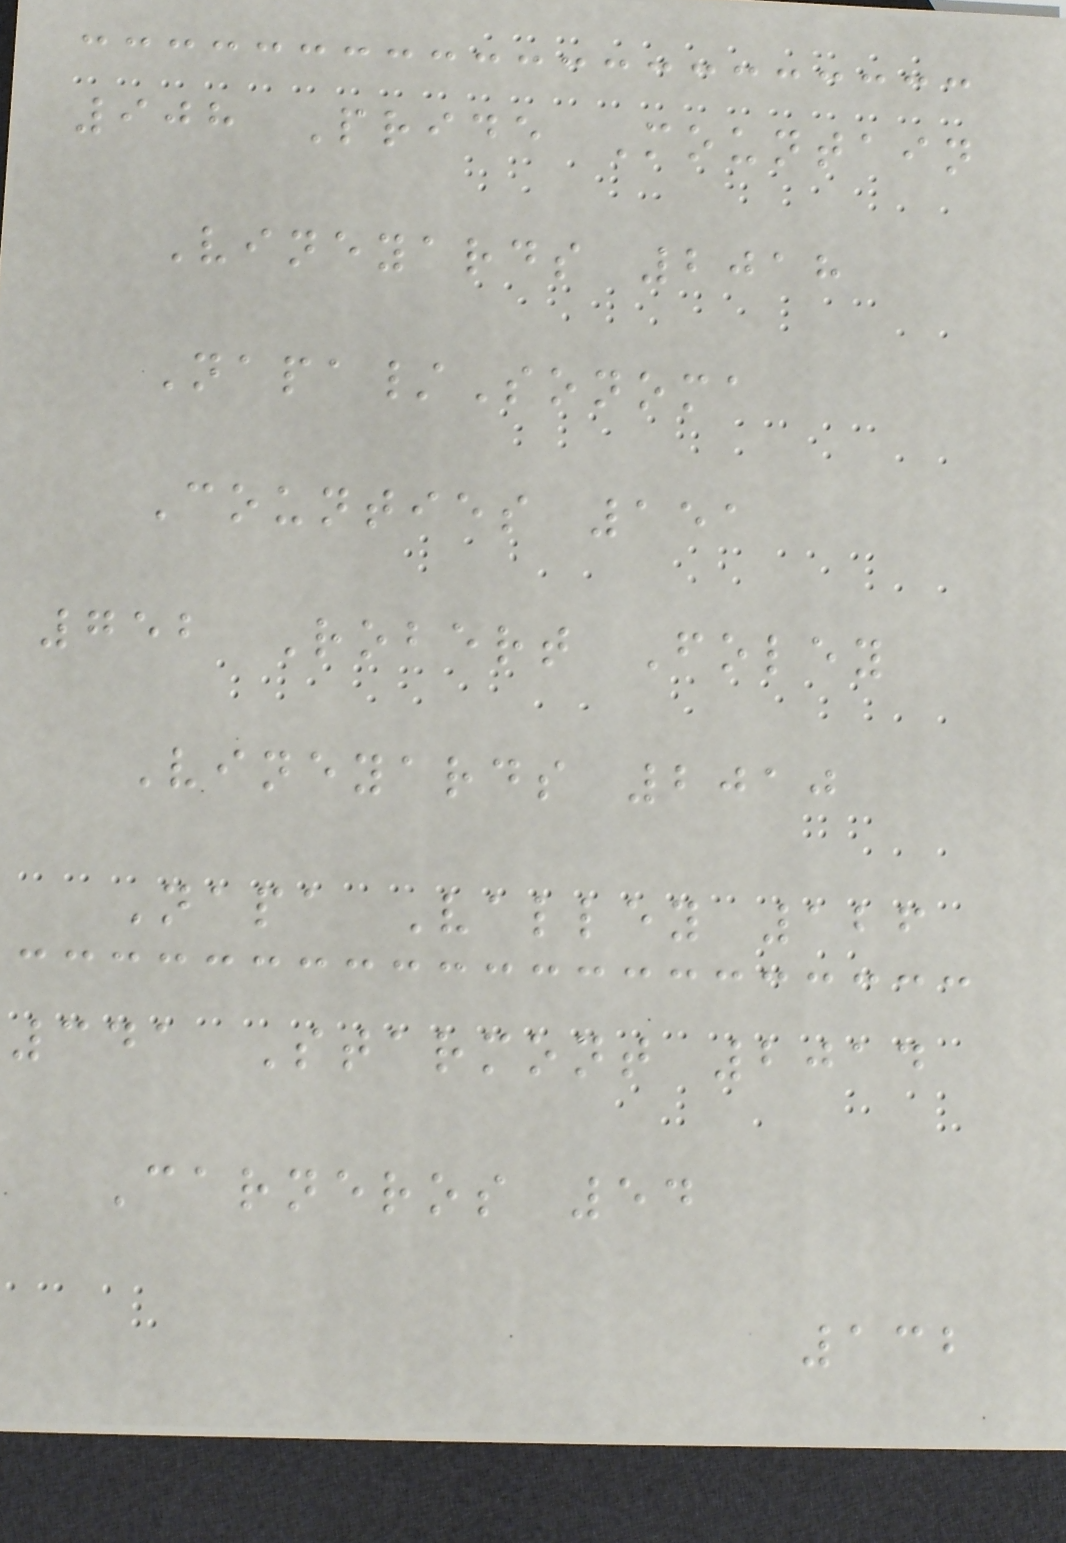908 Pride Mountain
Vineyards 2018
Napa/Sonoma
Counties 151
752 Robert Foley
Vineyards 2010
Napa Valley 126
341 Starmont 2014
Carneros 54
132
